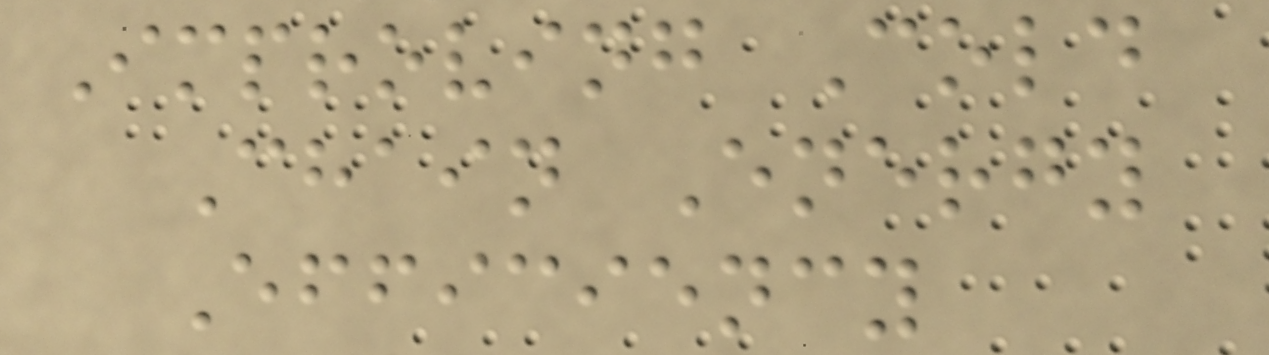Improving Cold
Chain Energy
Efficiency
